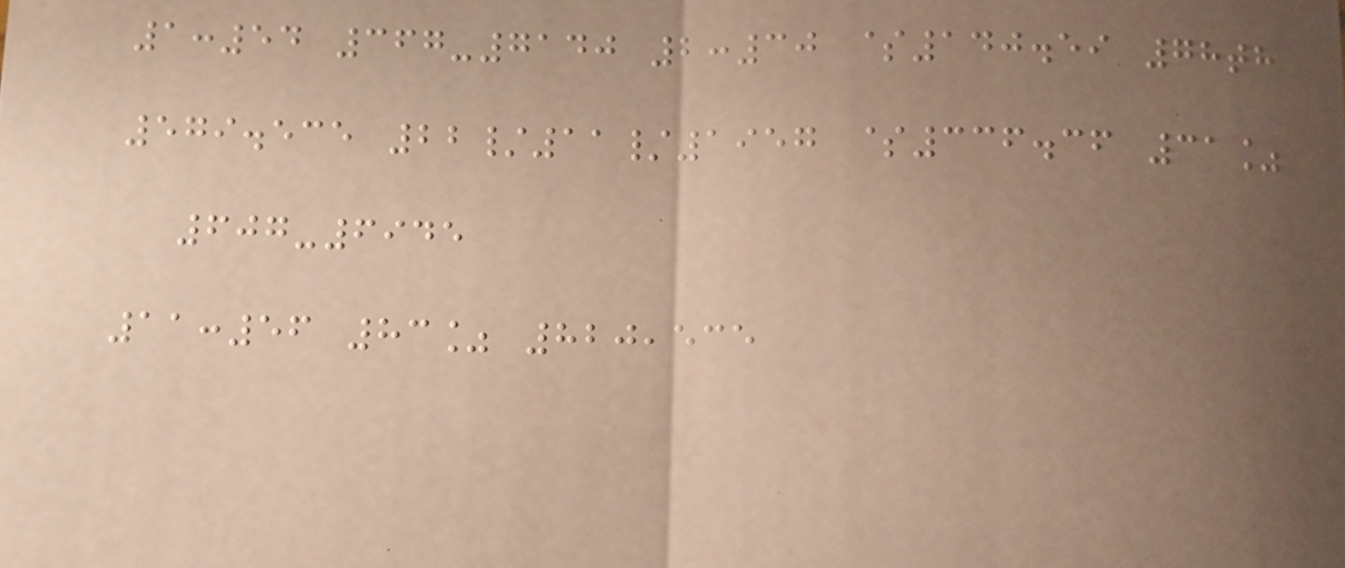1:54 367-7140 2:30 $140.59 78th
579.535 22/11/1957 $336.36 31%
607-6945
11:56 83% 820,535
